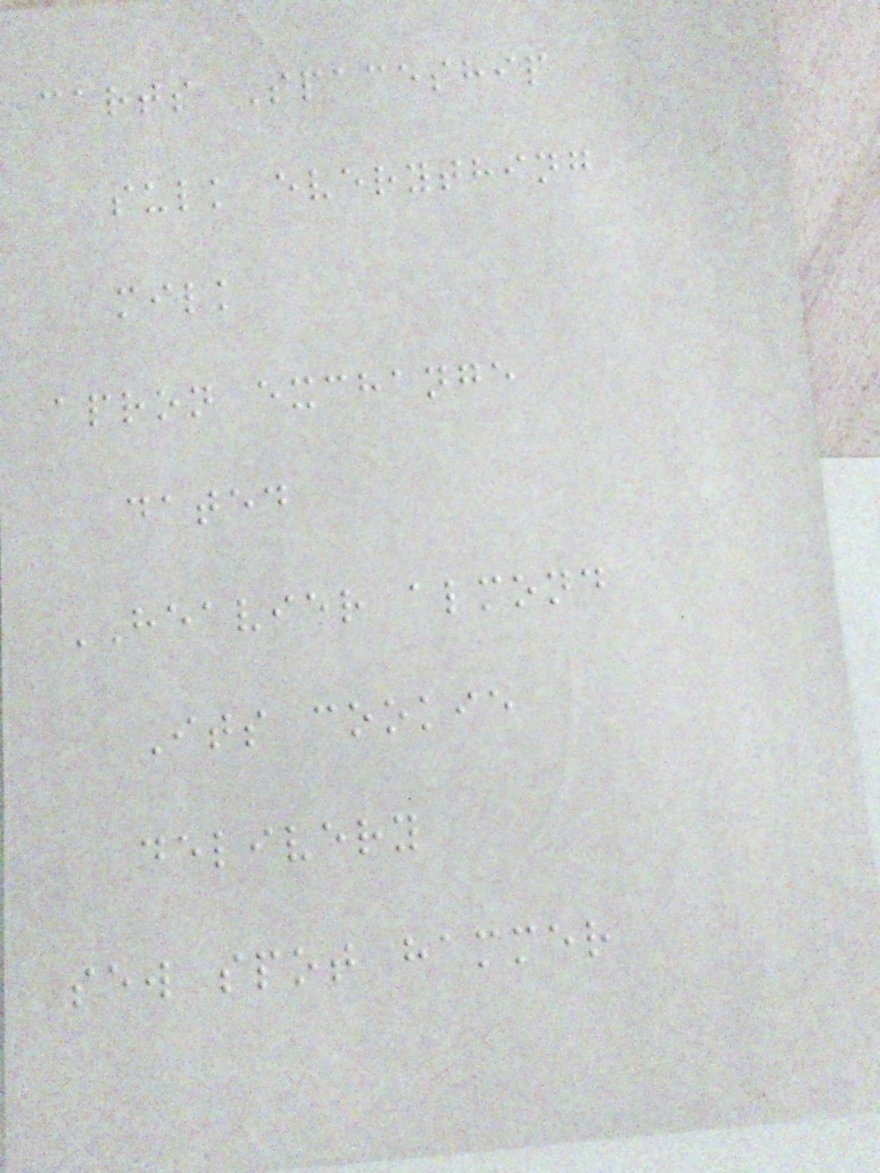carts Spaceship
sulk everything
milk
apron exchange
dated
HEAVIER almond
Its cookie
delivery
sew spot hammer
